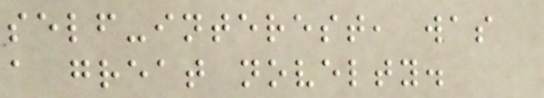self-interest, was
a great novelty.
